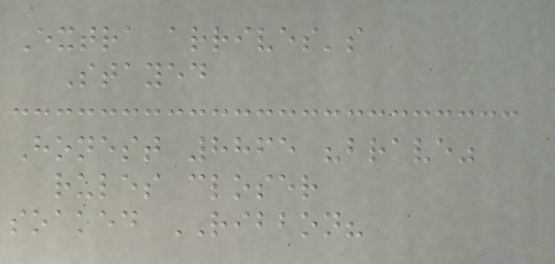Extra arrives's
Stayed
Honest 8865 "brave"
rules closer
soaked RIBBON?
